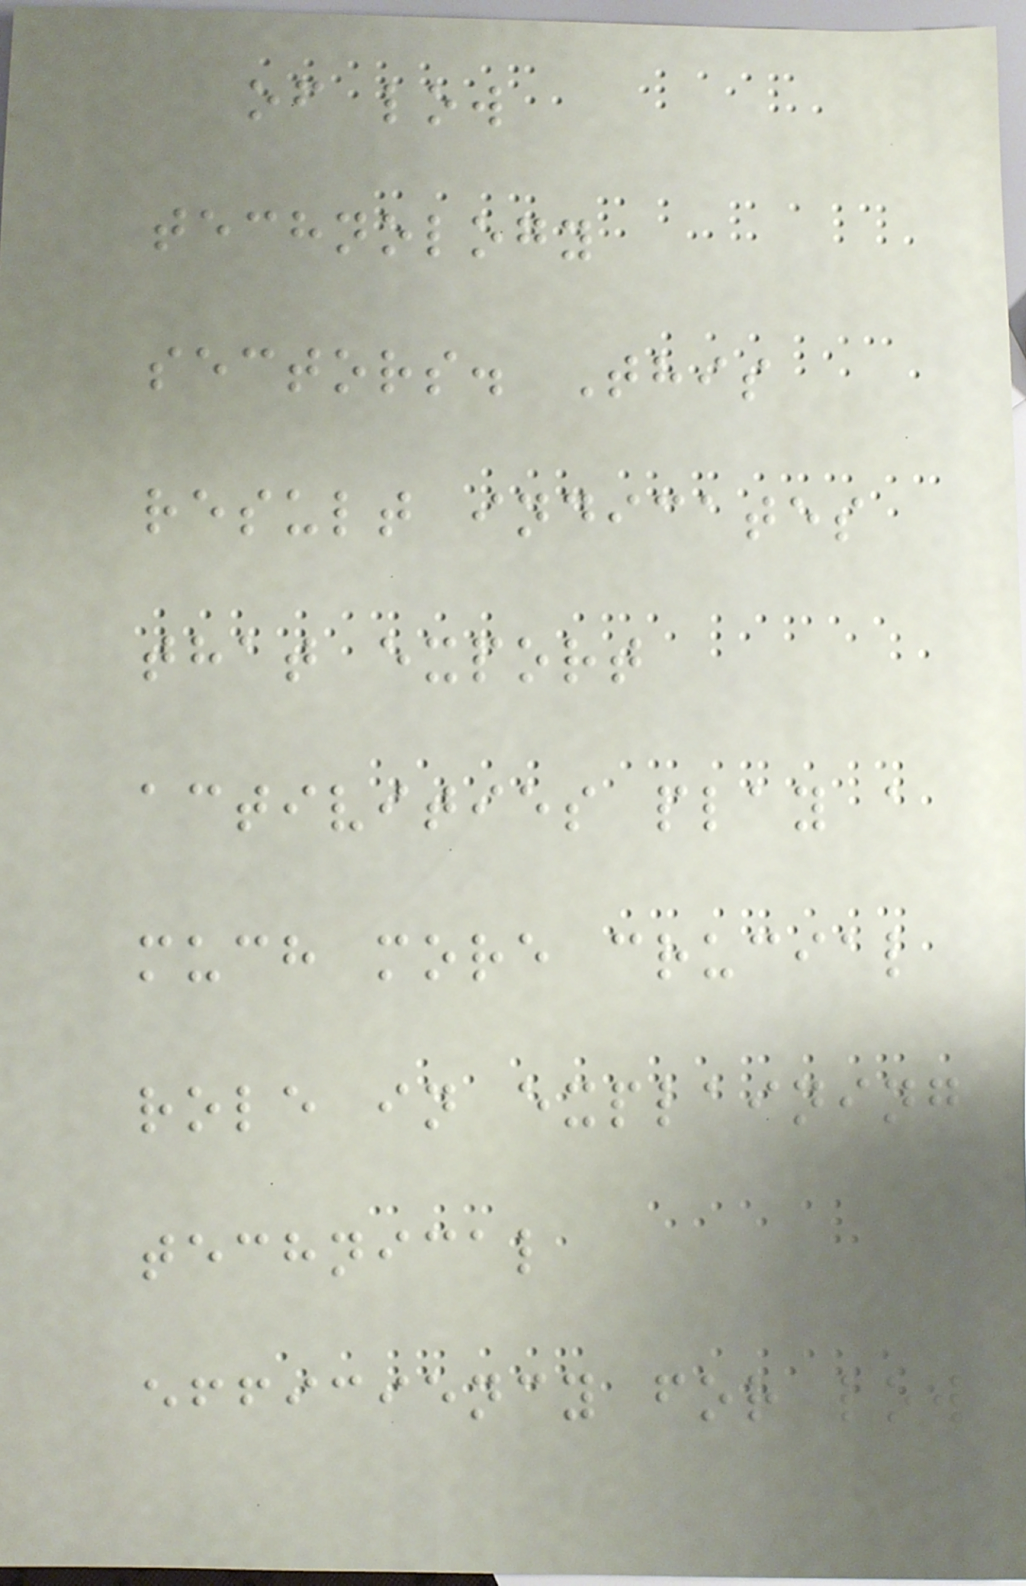of low
technology
sectors. This
result indicates
that export
activities play a
much more crucial
role in explaining
technical
efficiency for low
